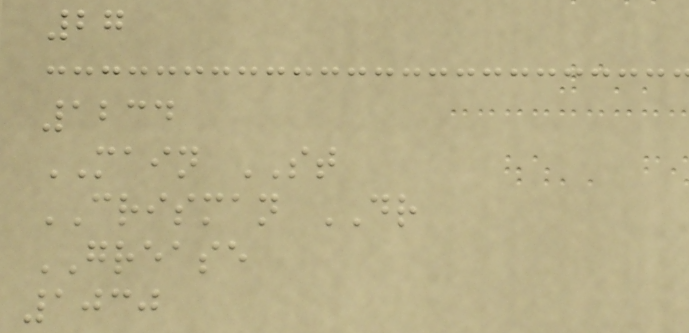27
1234
MAIN ST
CRISMAN DR
GREASE
1030
